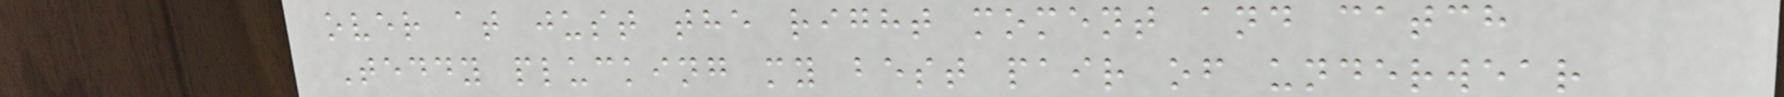over at just the right moment and catch
Teddy plucking my best pair of underwear
